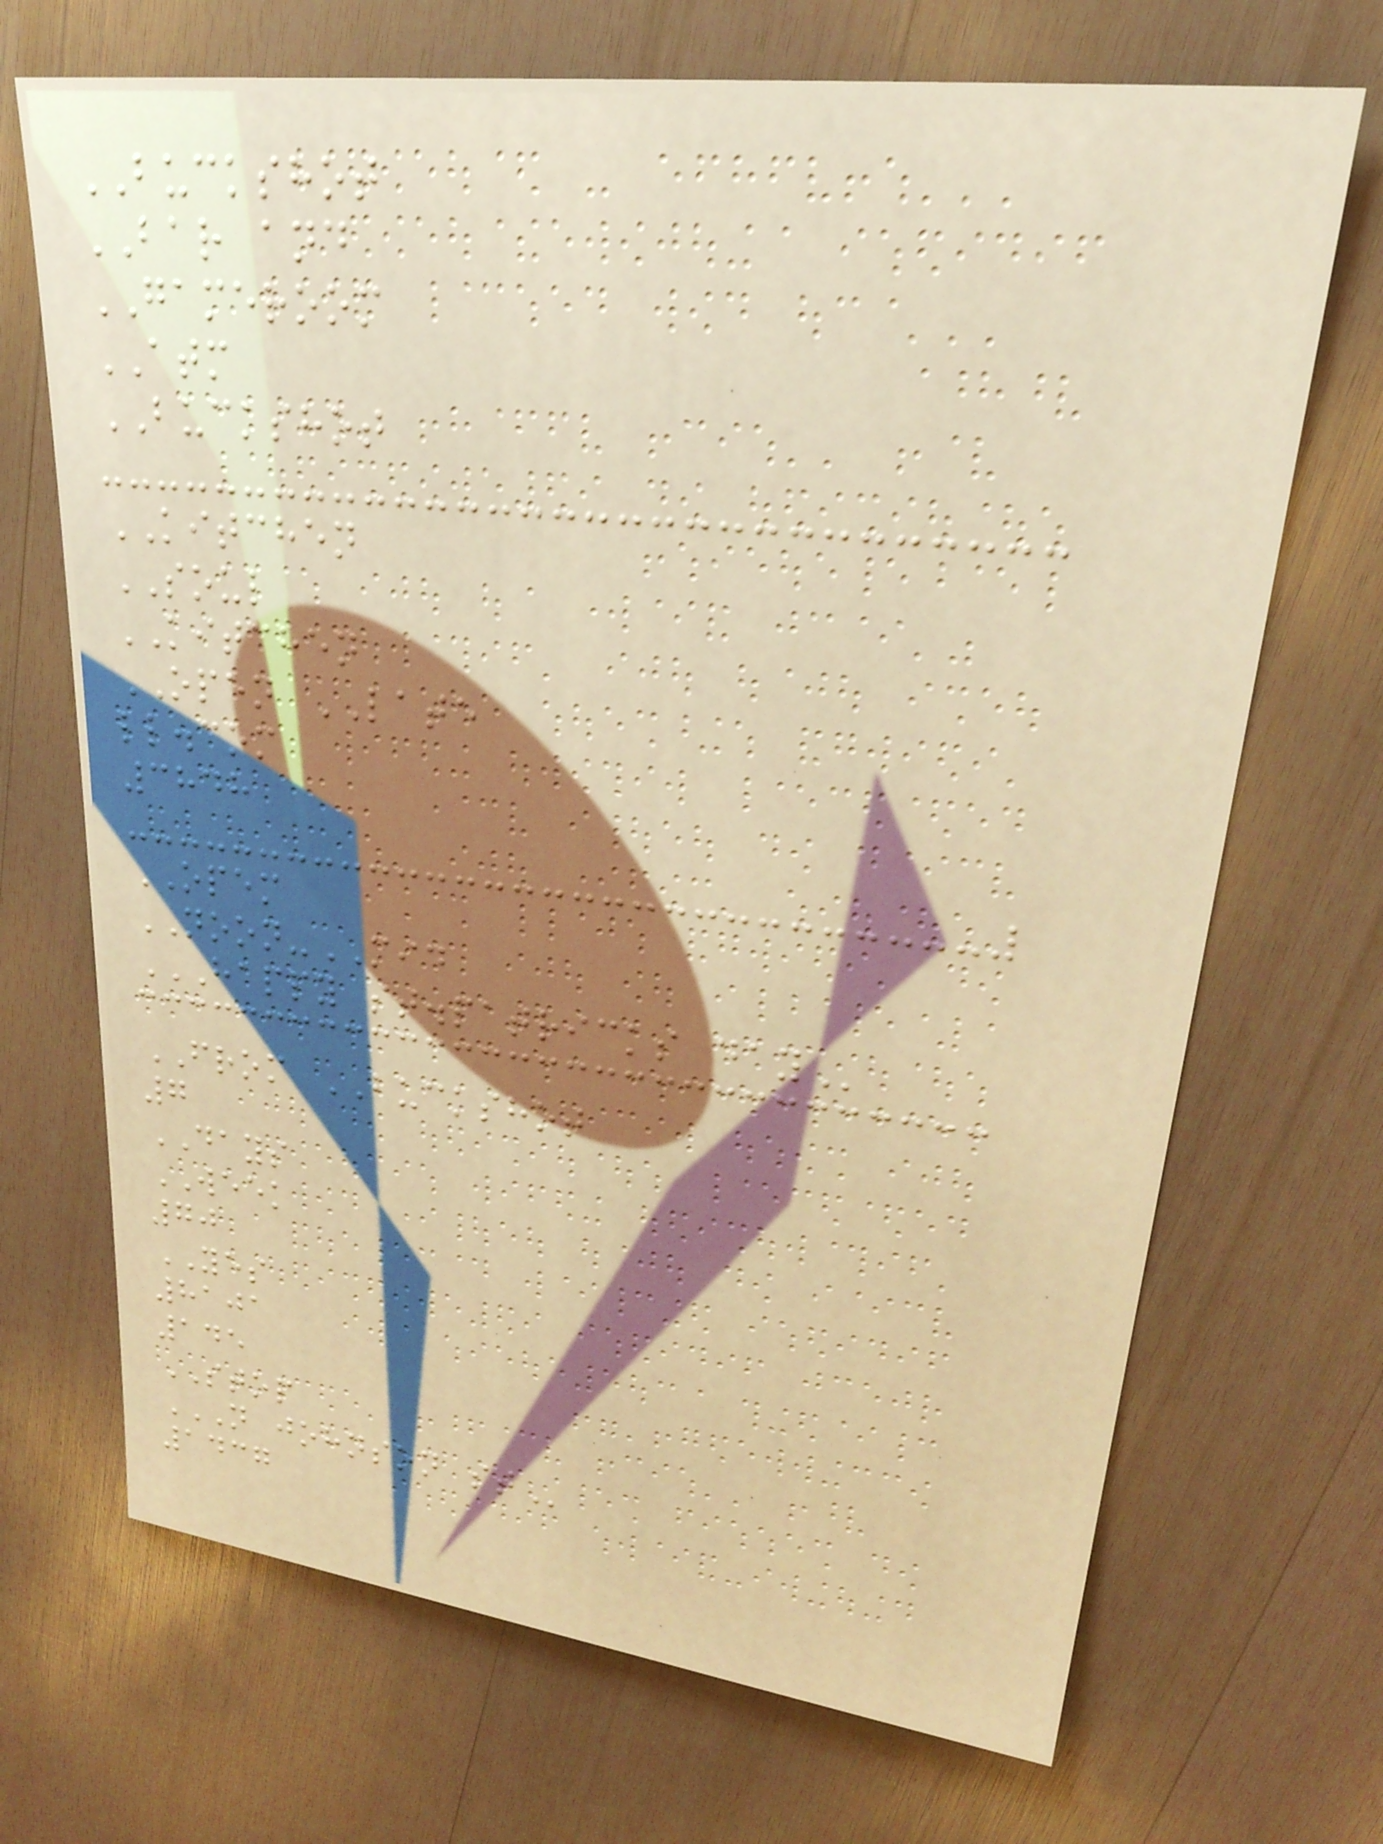BUCKSHOT
BAR and
GAMEROOM
ATM
BUCKSHOT
KITCHEN
SOUL
KITCHEN
OPEN LATE
ll.com
3848
OPEM
NOON-MID
HAPPY ST.PATRICKS DAY
FROM BUCKSHOT
7
DAYS
WEEK
70
YES
8101
145
STOP
N JOHNSON ST
1437
